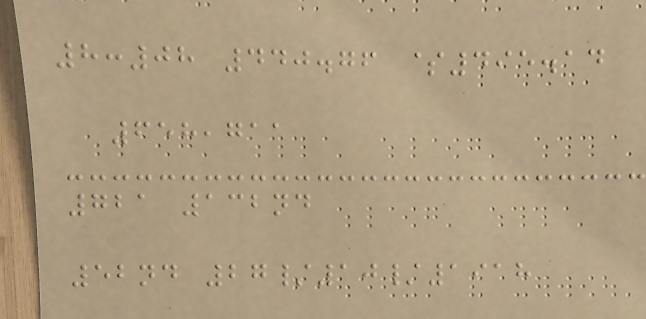8:08 440.76 $495.14
658,711
721 132nd
52nd 27/10/1918
